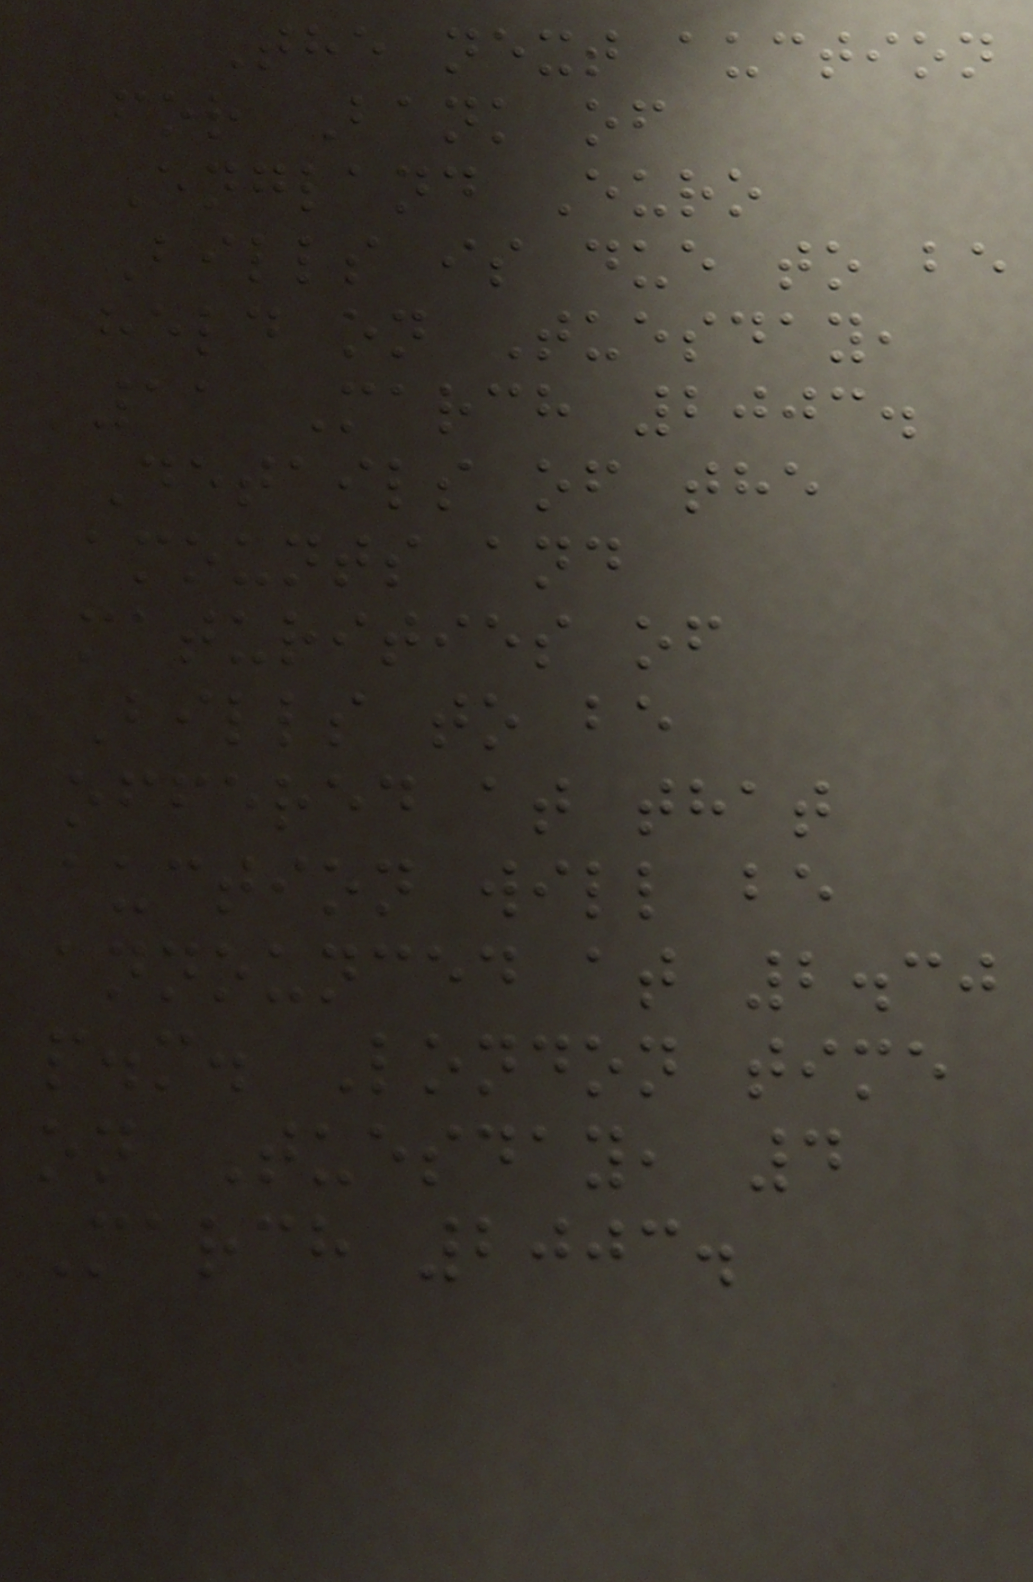The next auction
for Bank of
England Euro
Bills is due to be
held on Tuesday,
11 March 2003.
Details of the
amounts and
maturities of
Bills to be
offered at that
auction will be
announced at 2.30
p.m. London time
on Tuesday, 4
March 2003.
